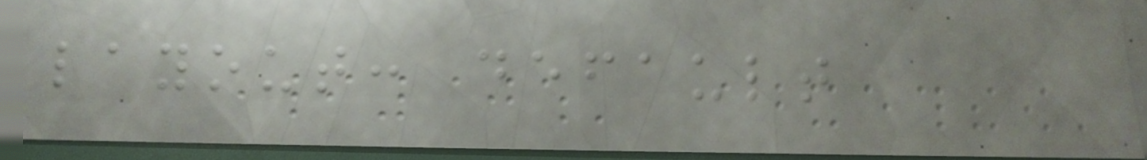layout: default
